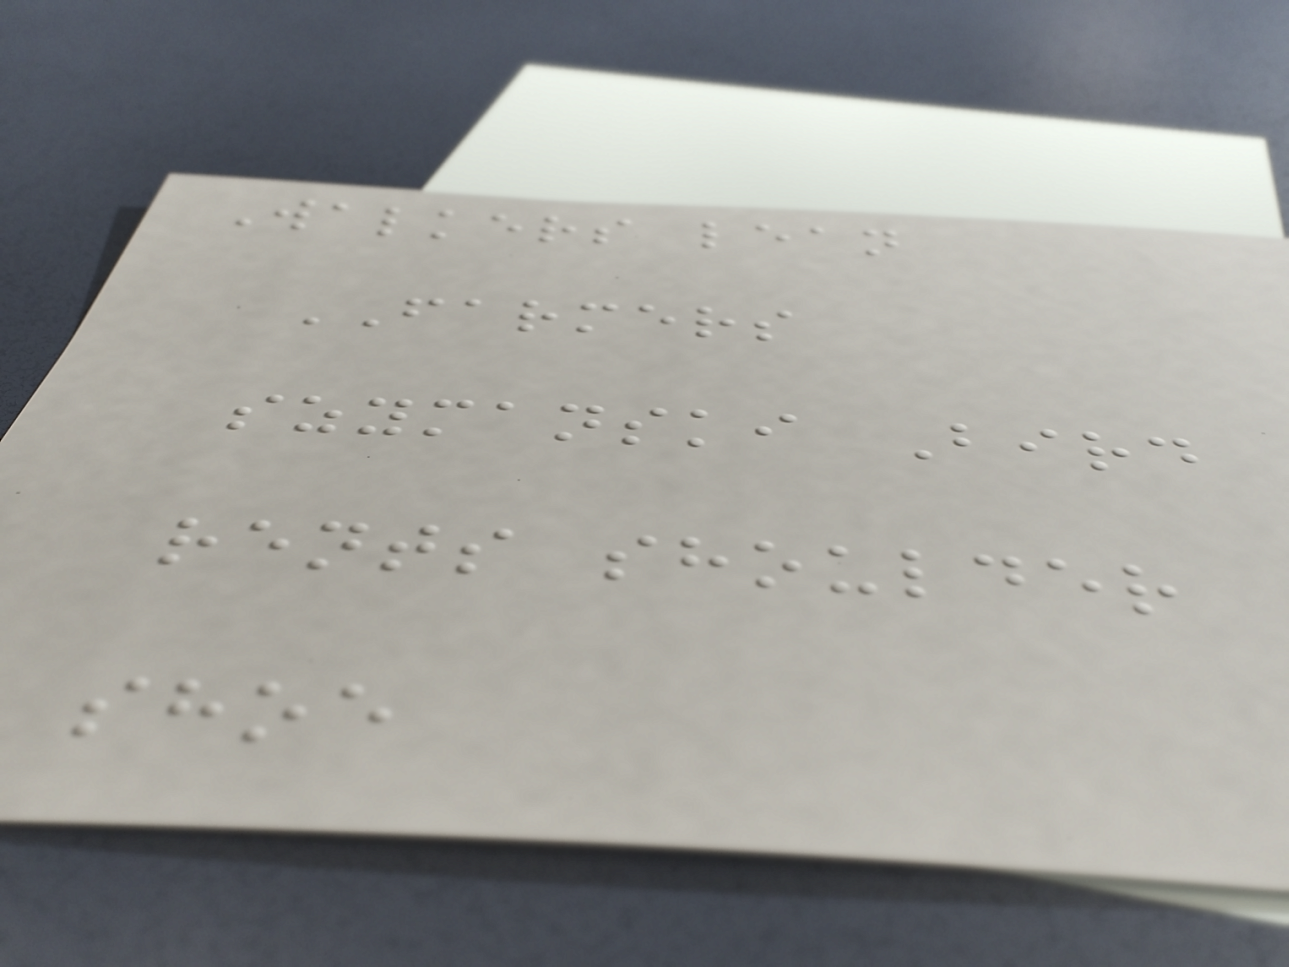Walkers lean
FARMERS
szymanski Bird
rents shoulder
shoe
